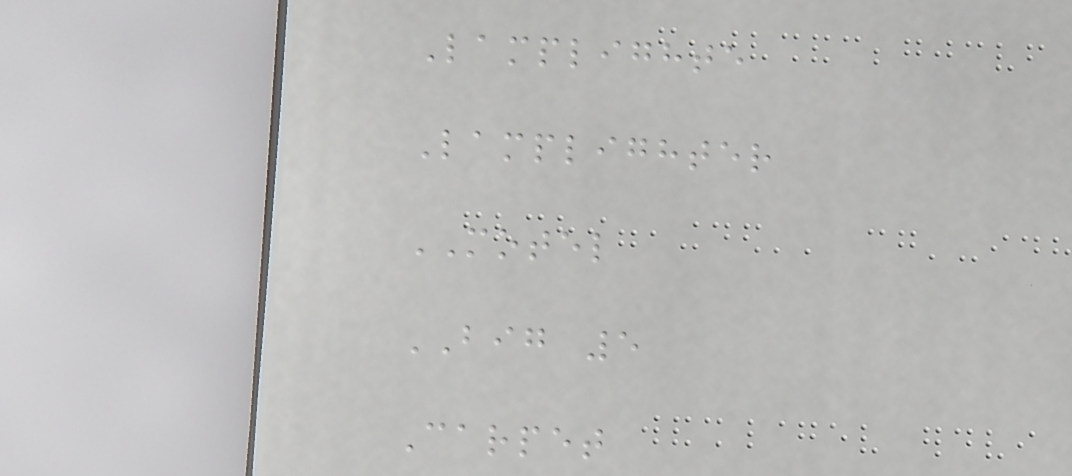Lamplighte
Lamplighter
MOTEL
BIG 5
Carpet
